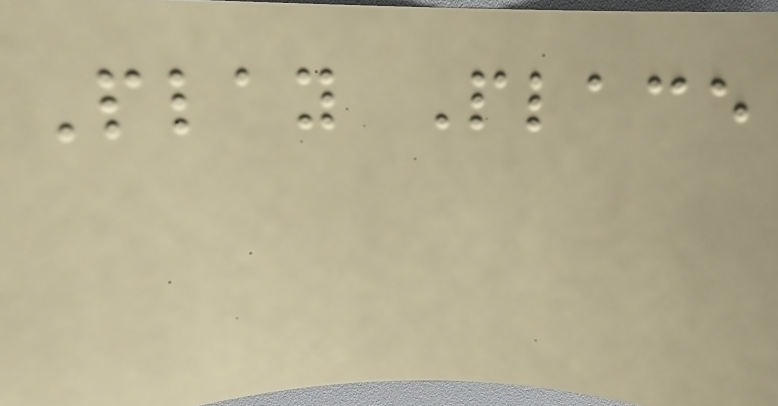Play Place
